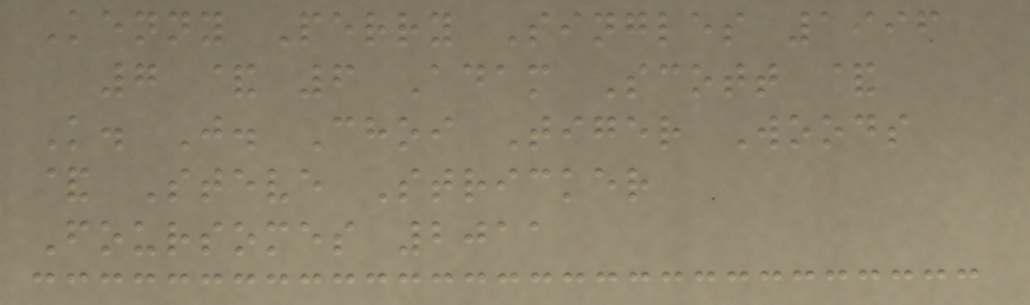Kenny Perry Singles 1996
7 & 6 Adam Scott &
K. J. Choi Tiger Woods
& Steve Stricker
Foursomes 2011
